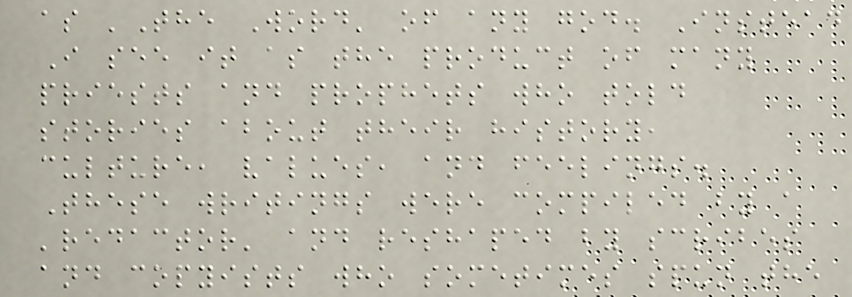as 'The Word' of any god. Instead
I see it as the product of many
priests and prophets who told
stories about their history,
culture, values, and feelings.
These writings were compiled by a
'redactor' and reshaped by scribes
and copyists who sometimes spun the
